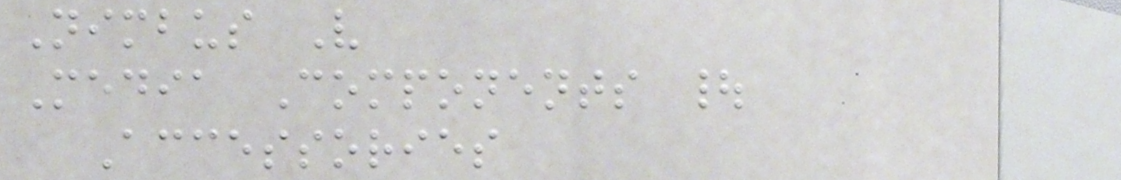Nimbus V
Media Components |
Accessories
